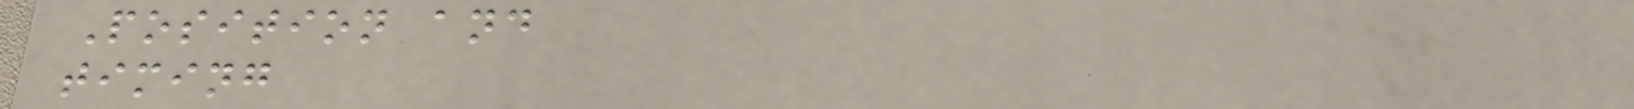Position and
timing
